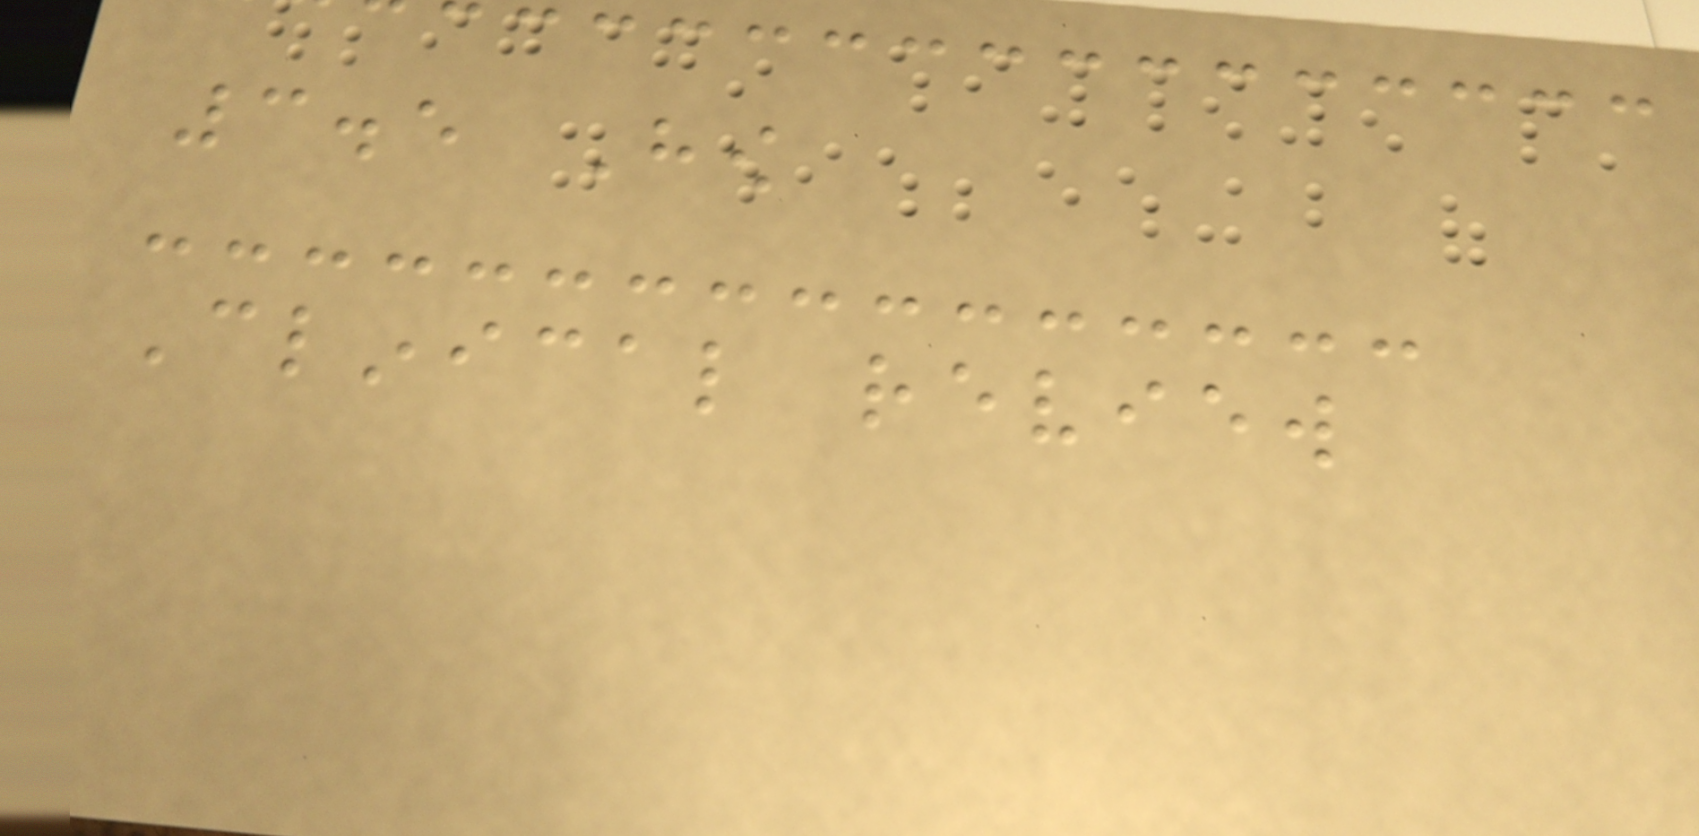3.5 How
Clinical review
